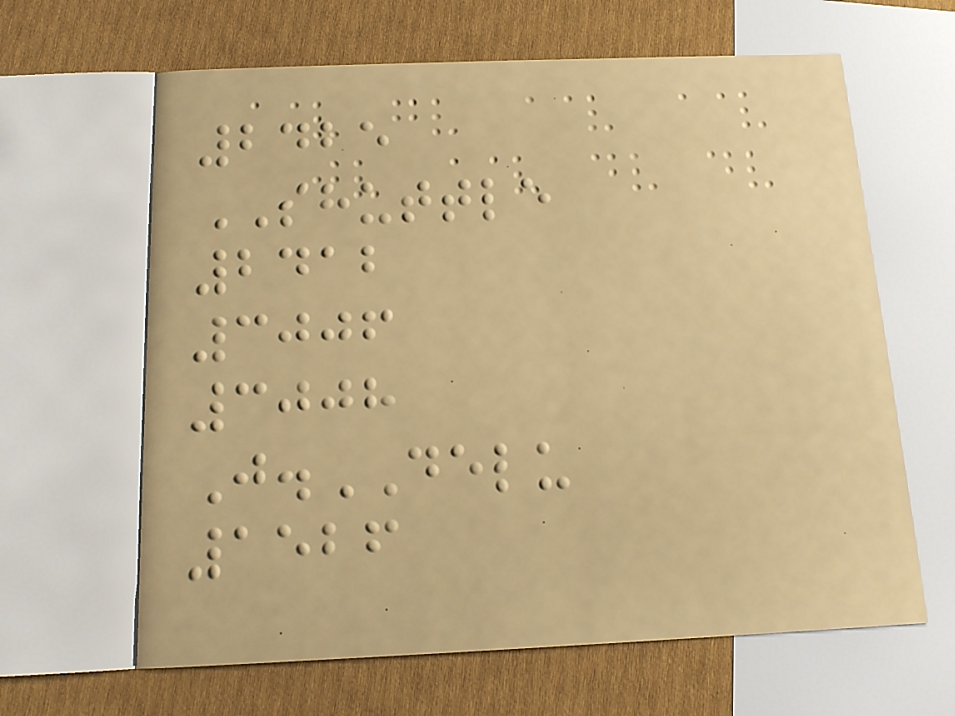2425
SHUTTLE
2412
3006
3008
J.DELU
1526
